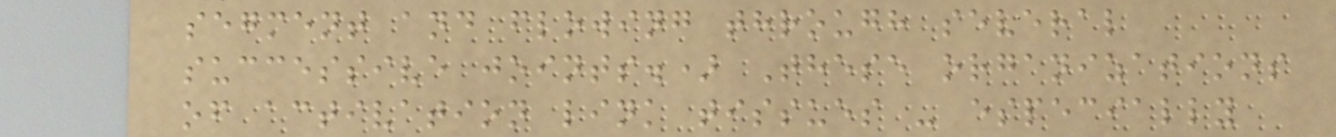segment and flowing through several
successive joints.) These organizations
of activation link tissues - especially
